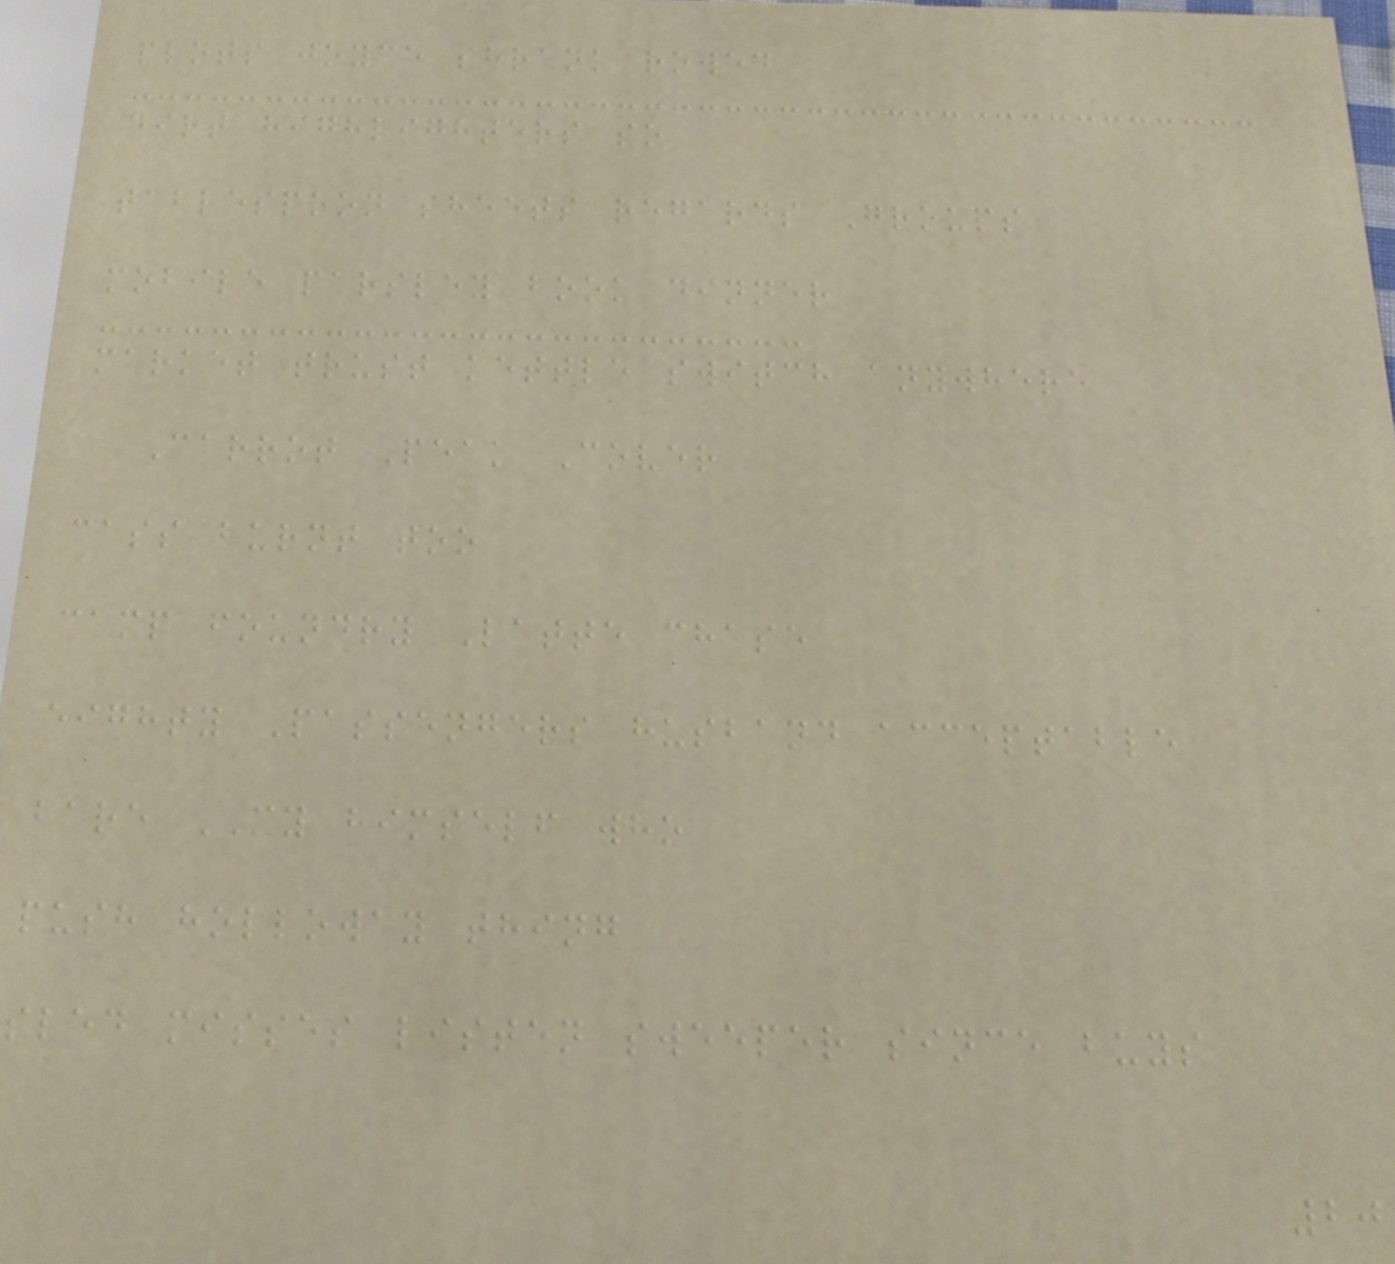plots joyce shrank rowed
dirt highlighters so
tablespoon sheets regards Groups
mobile parsley book dinner
market trust kettle switch anywhere
Carrot Peak Cover
cass burnt too
camp foundry Latte chase
eighty Passengers husband acceptable
bare MY himself who
push holloway thing
sled misses listen sweeper since buys
20
